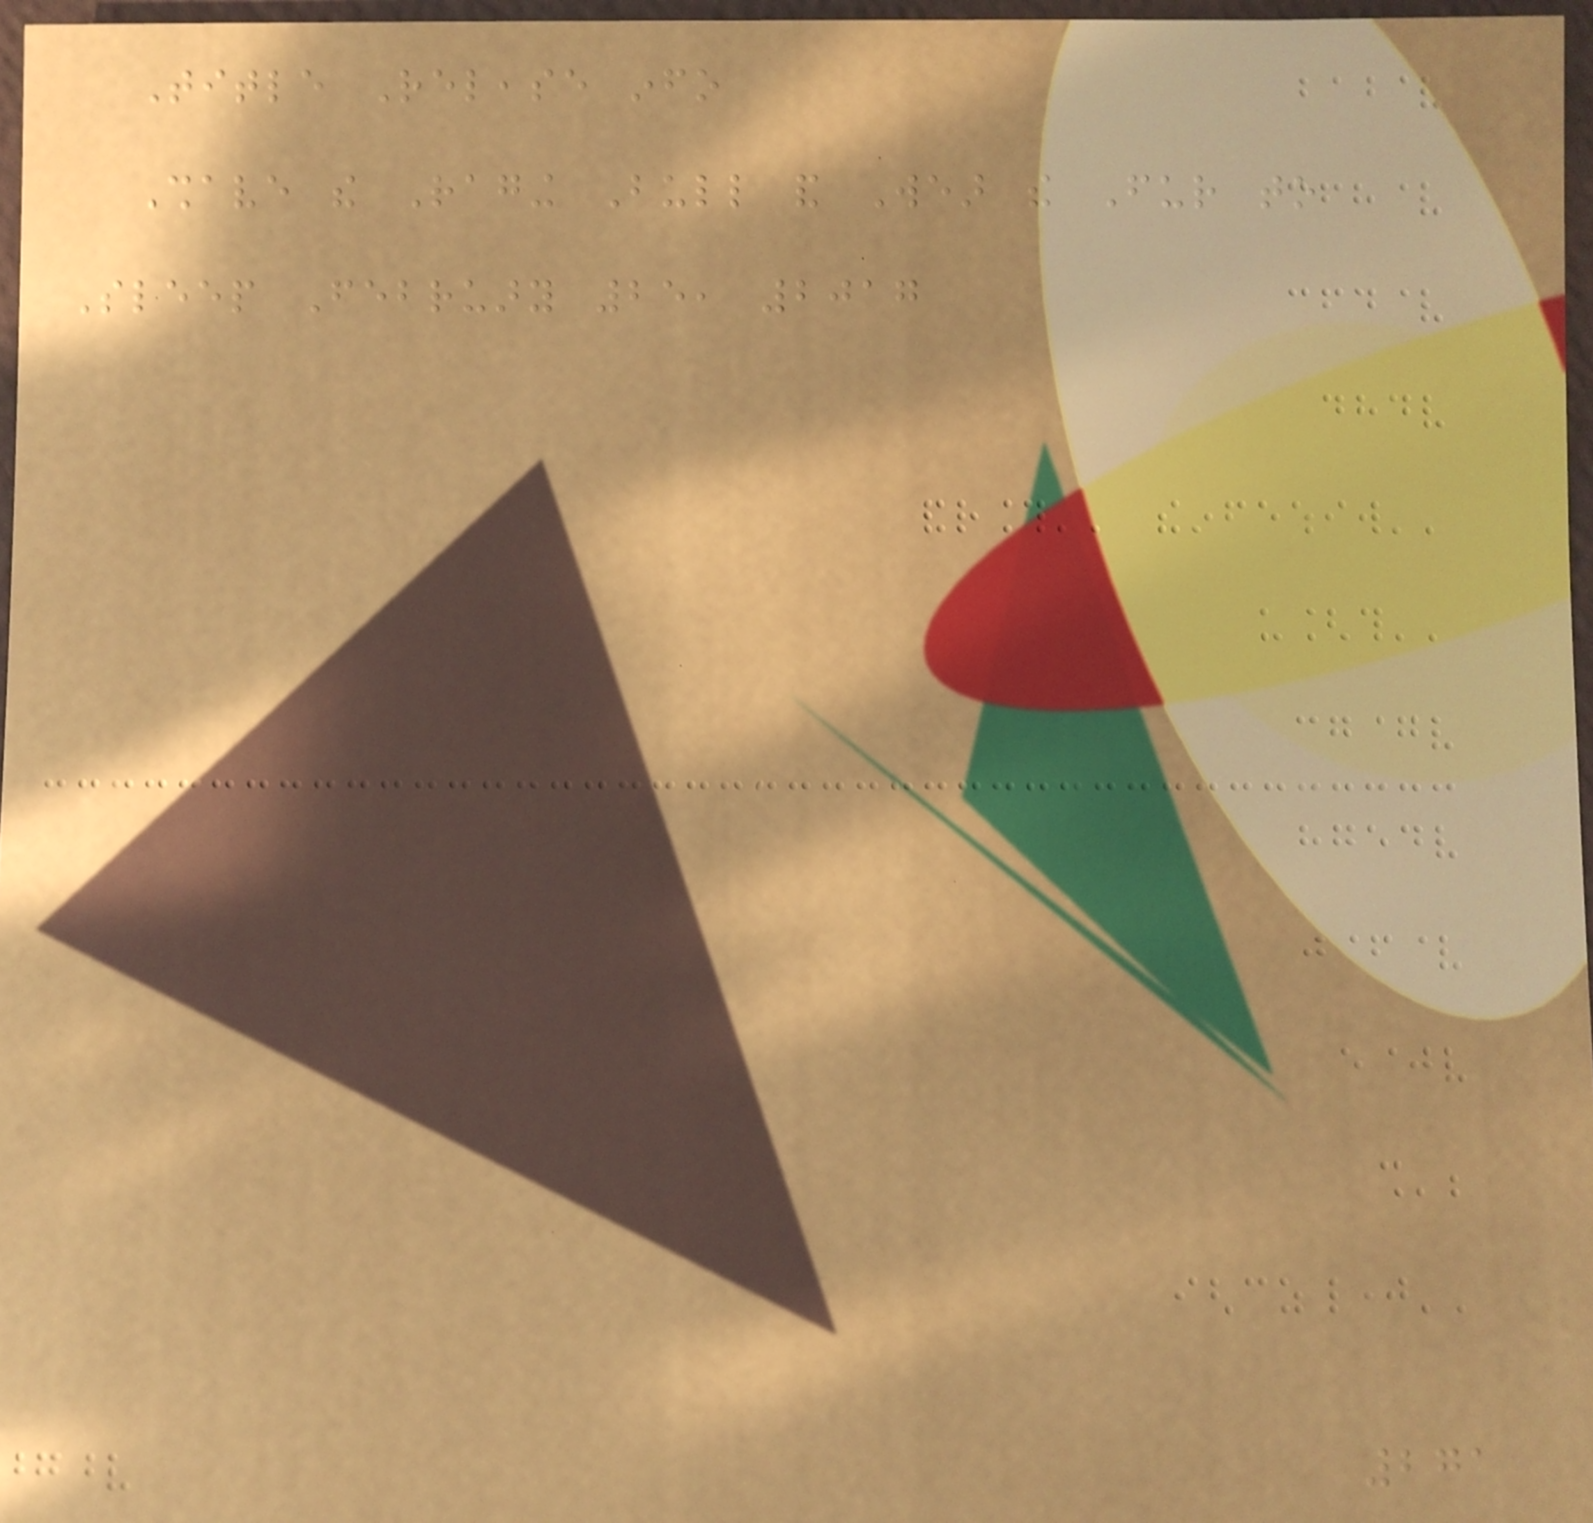Title Release info
Shave the Raging Bull and Wear the Fur to
Sleep February 25, 2017
271
